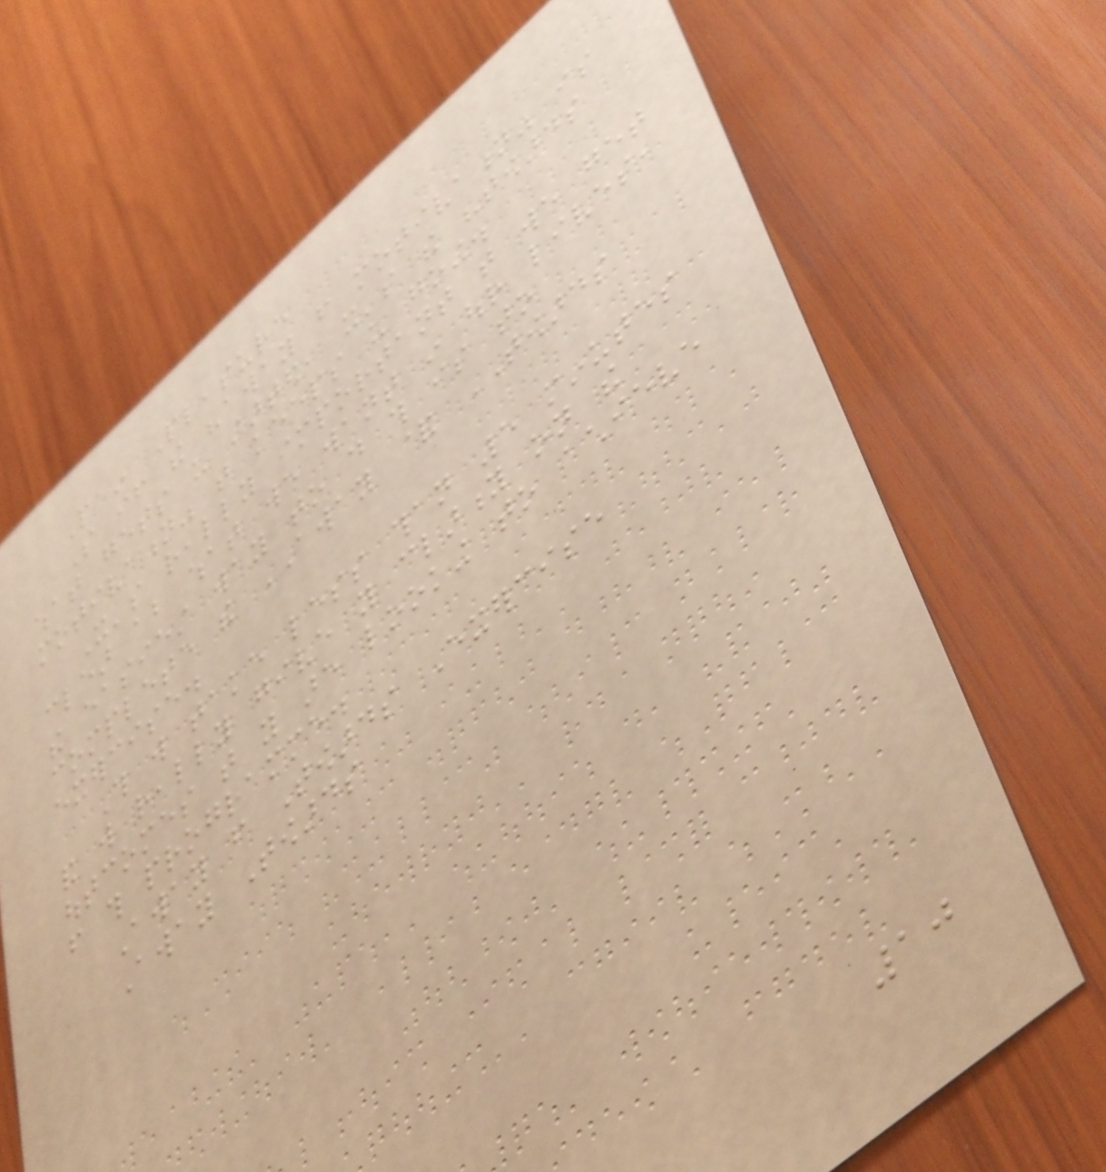Pain Pleasure
So if the "away from motivation" is
what gets us started, it's the "towards
motivation" that keeps us going.
It's really important that we get
clear about what we want in our lives,
the easiest way to do this is to
complete the AWAY & TOWARDS
exercise.
This will take less than 5 minutes
and will really give you clarity on the
outcomes that you are looking to achieve
from this programme.
Away from Towards Exercise
Away Towards
10
